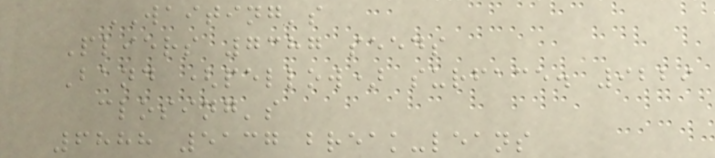WAITING's
Pliers 7387 seeds
Band (pellow) surface. 9229
closing's
6888 5137 break-leans
